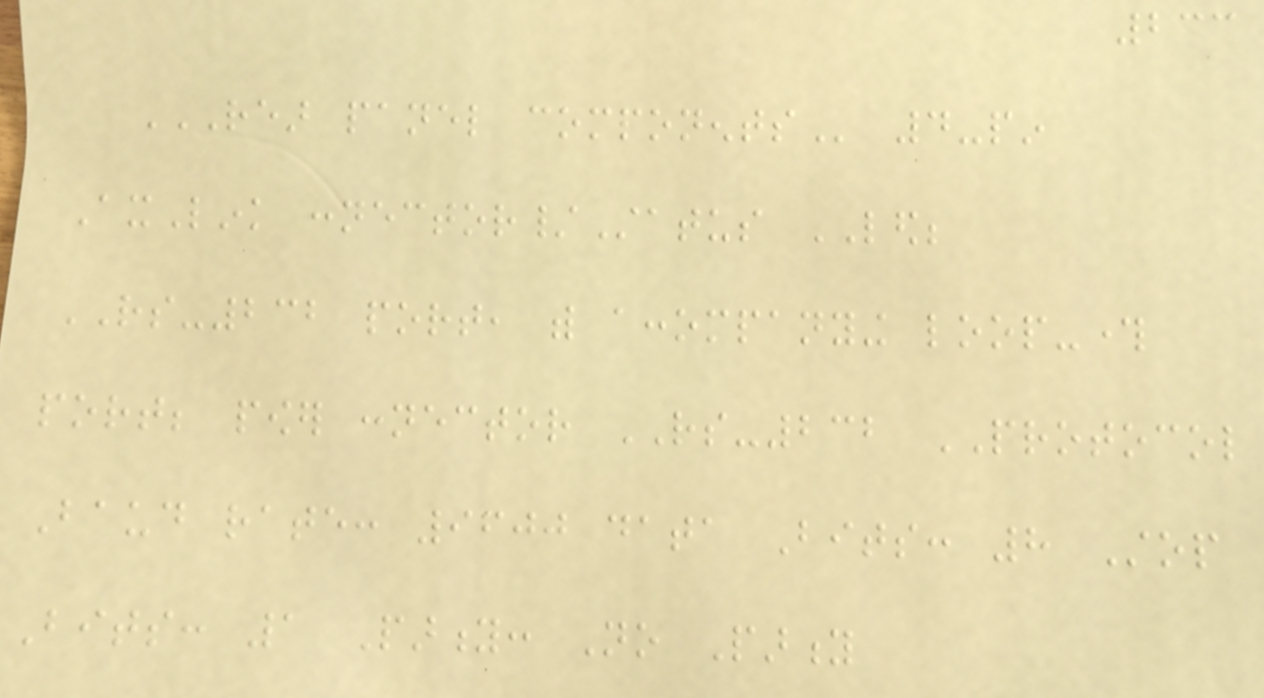233
REAR PANEL COMPONENTS 4-pin
AxLink connector/Status LED;
RS-232 port, with accompanying loop-through
port; power connector RS-232 PROTOCOL
Baud rate: 9600 data Bits: 8 Stop
Bits: 1 Parity: No Parity
